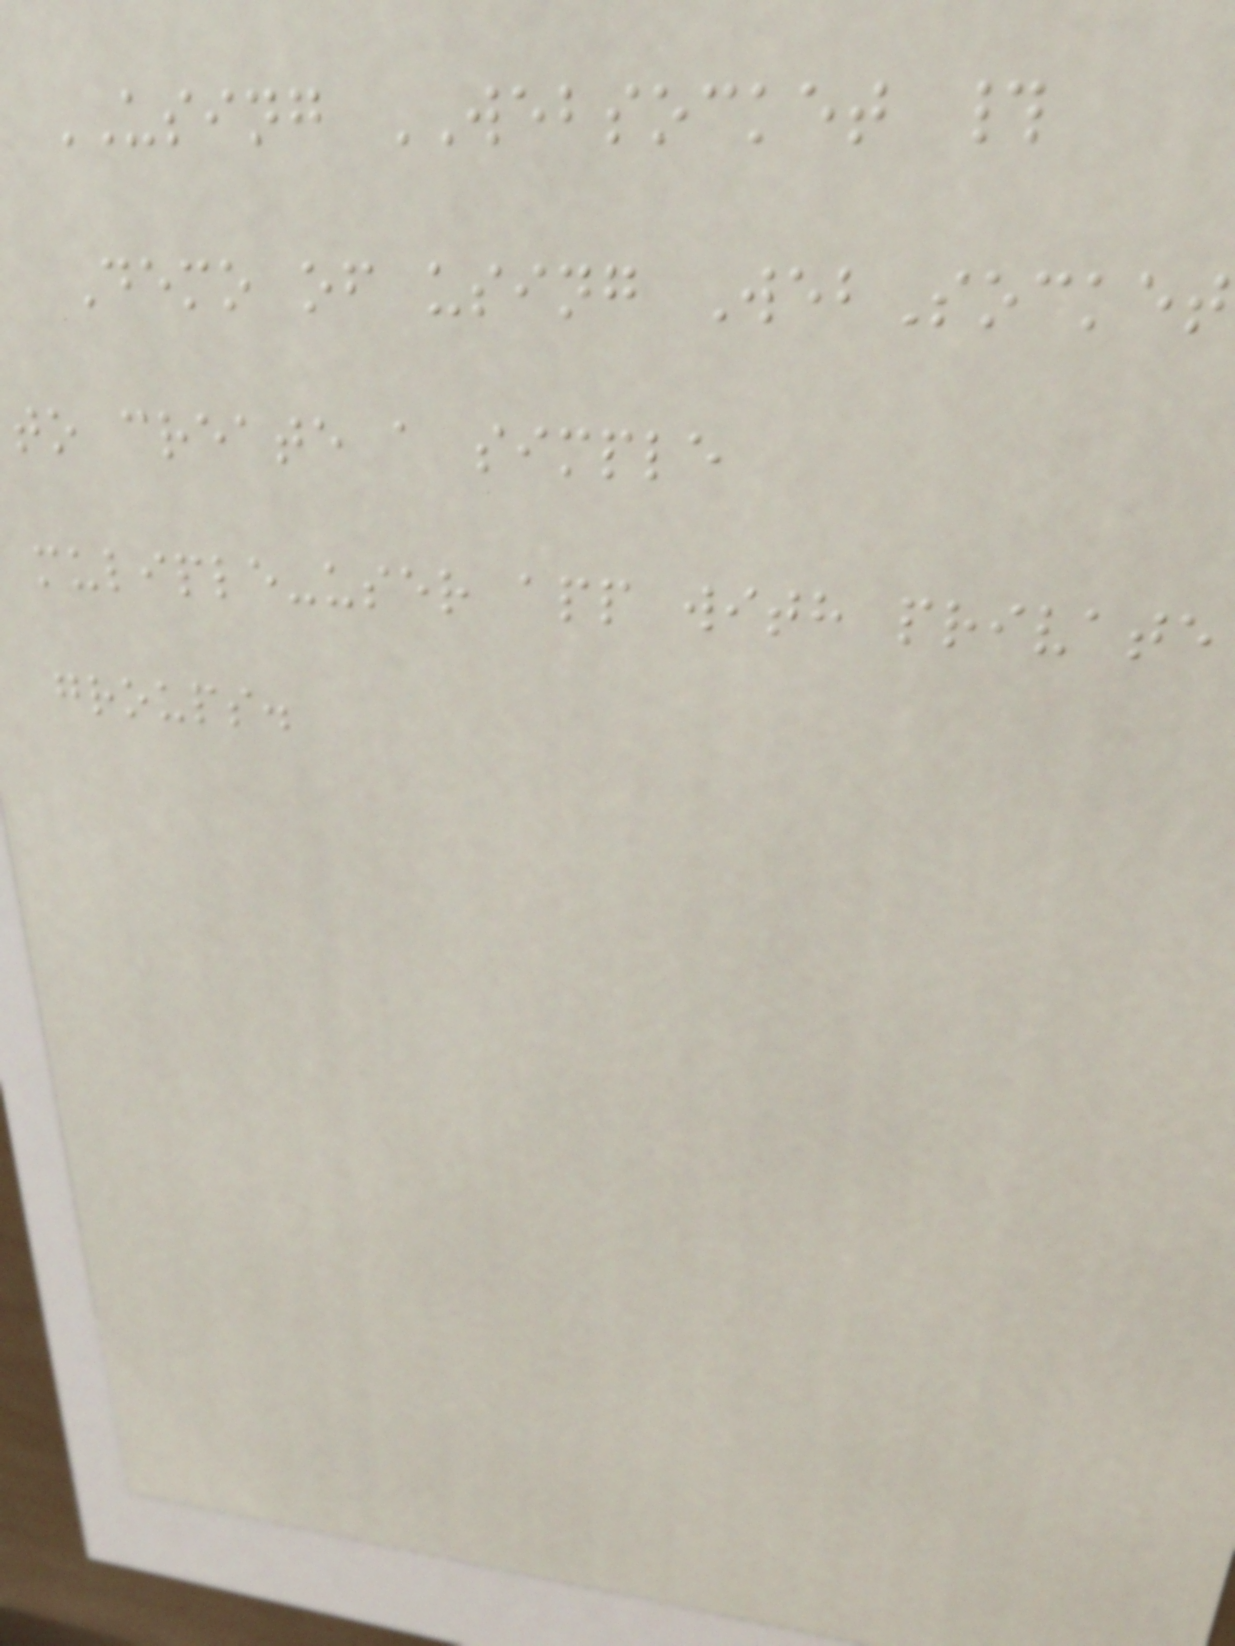USING WEBSOCKET #
Demo of using WebSocket
to create a simple
muliple-user app with private
groups.
